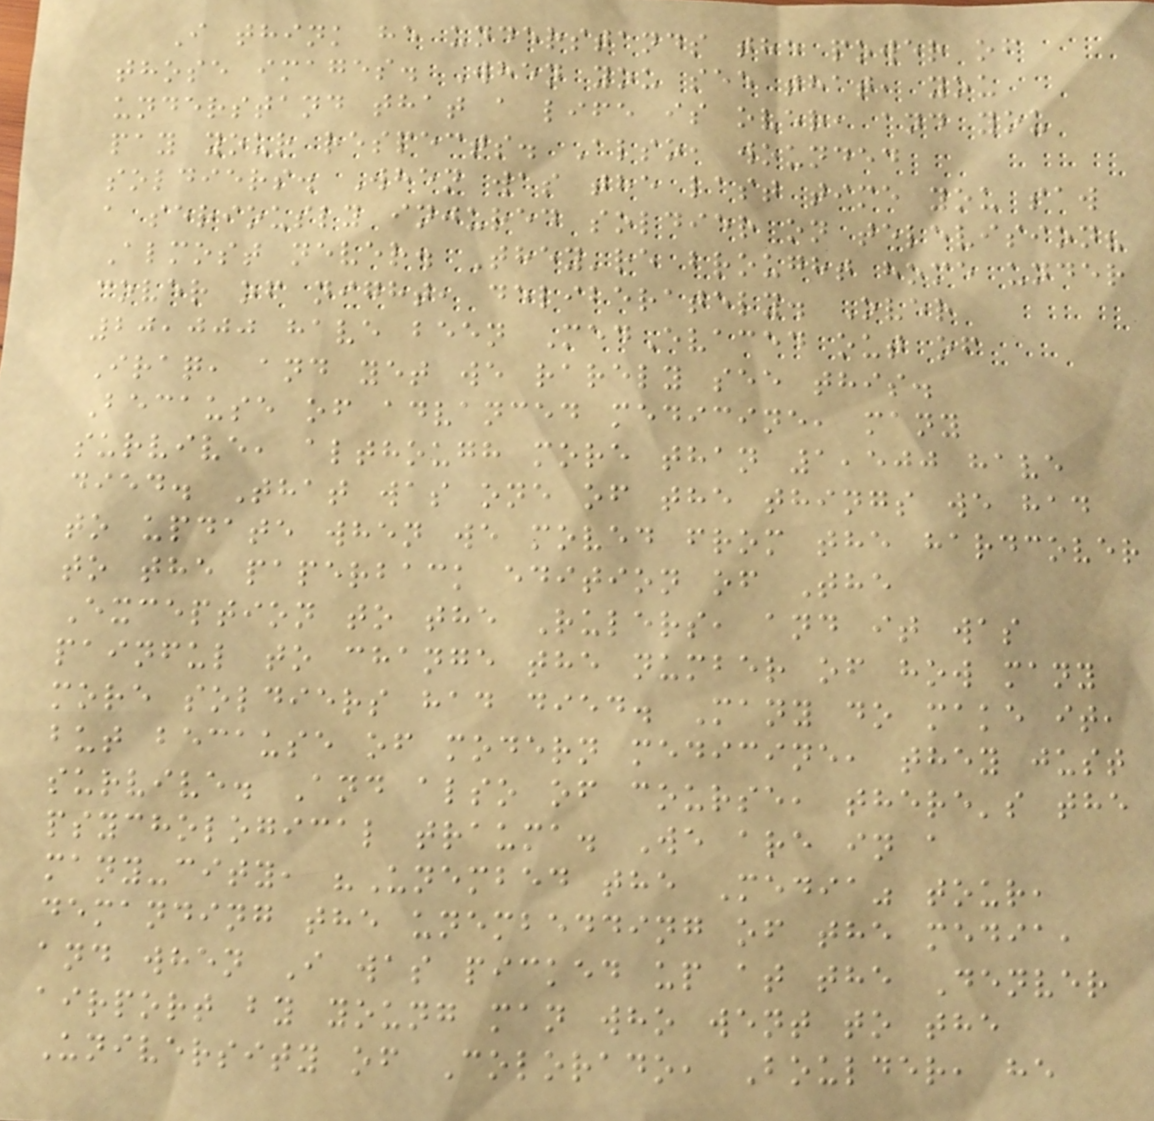I think he understands the power of
those images. When you see that, you
understand that a life is over, and you
pay your respects. Also, wounded
soldiers. When was the last time you saw
a seriously injured soldier on television?
Almost never. They're brought home under
cover of night, deliberately. Over
20,000 have been MedEvaced out of
Iraq, and yet we rarely see this.
Because of advanced medicine, many
survive, although more than 1,500 have
died. That was one of the things we had
to update when we moved from the hardcover
to the paperback edition of The
Exception to the Rulers, and it was
painful to change the number of how many
more soldiers had died. Many do make it,
but because of modern medicine, they just
survive. And also of course, there's the
psychological trauma. We are in a
many-city, "Unembed the Media" tour,
demanding the unembedding of the media,
and when I was picked up at the Denver
airport by young man who went to the
University of Colorado, Boulder, he
